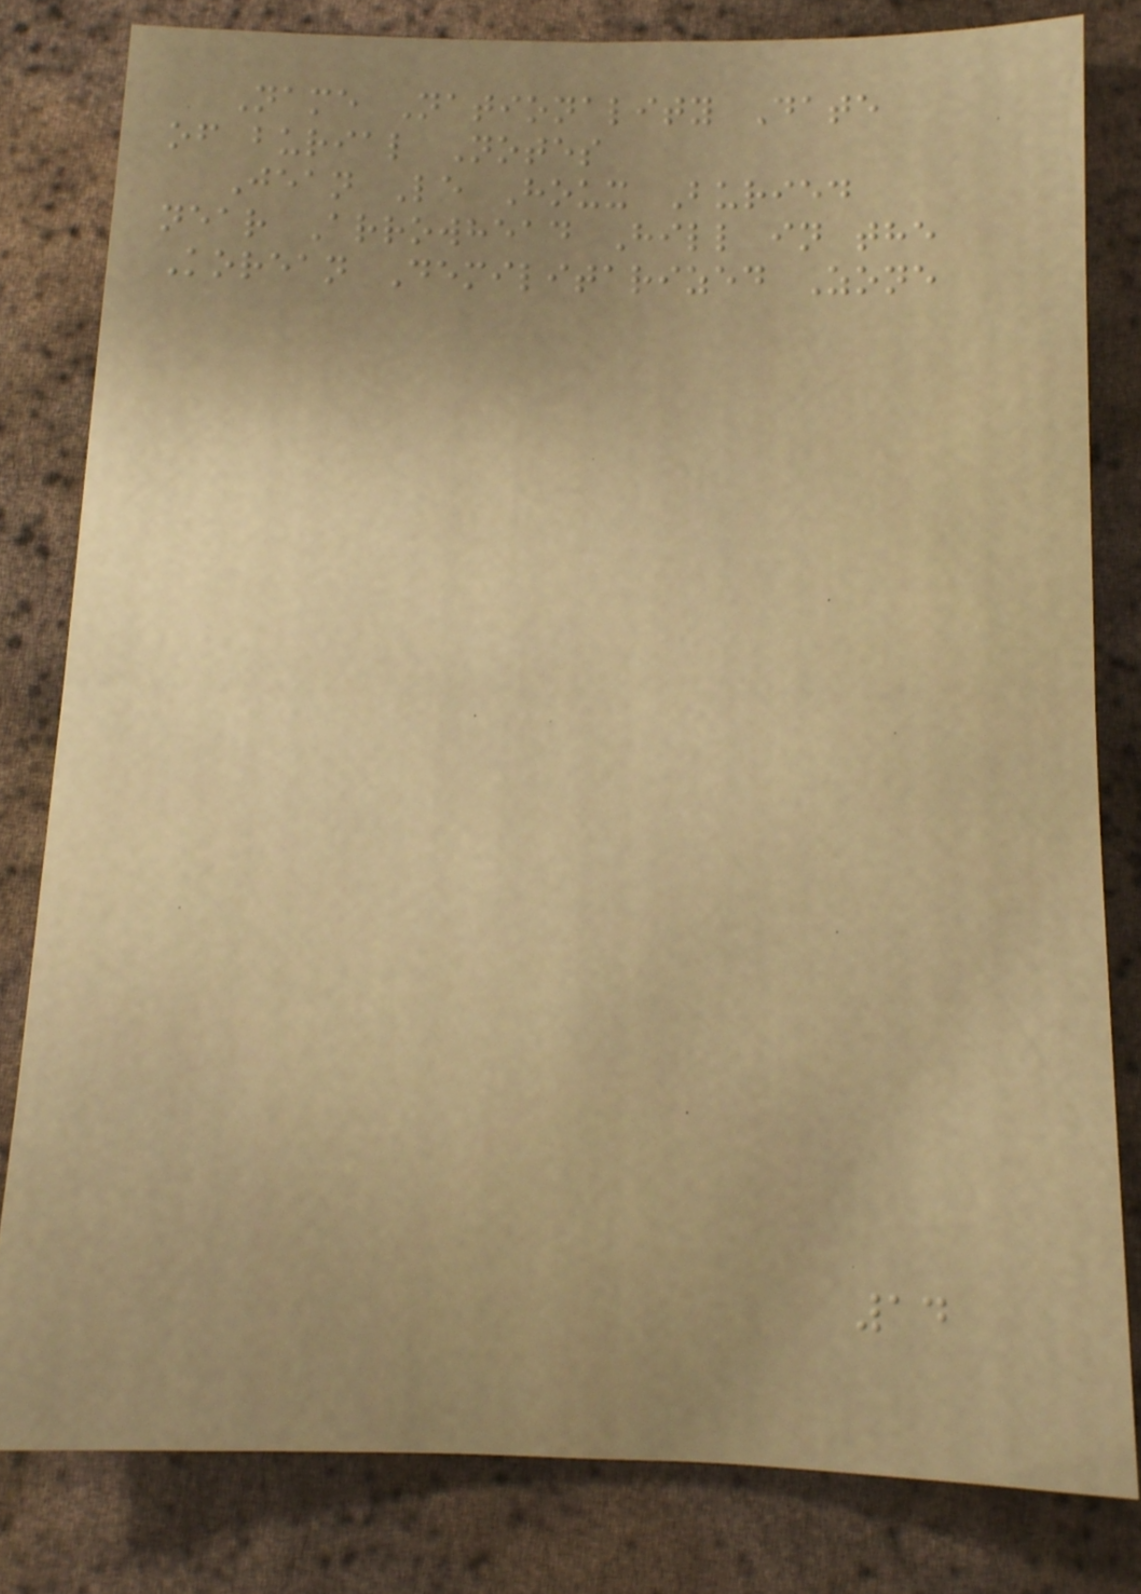Name Nationality Date
of burial Notes
Jean Le Houx Buried
near Arrowhead Hill in the
Korean Demilitarized Zone
14
